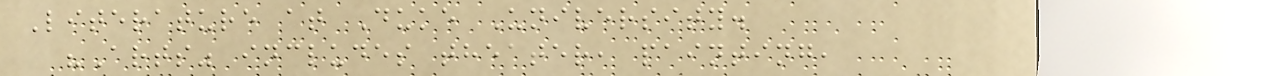Literature at Duke University.
"Arts" includes theater, painting,
